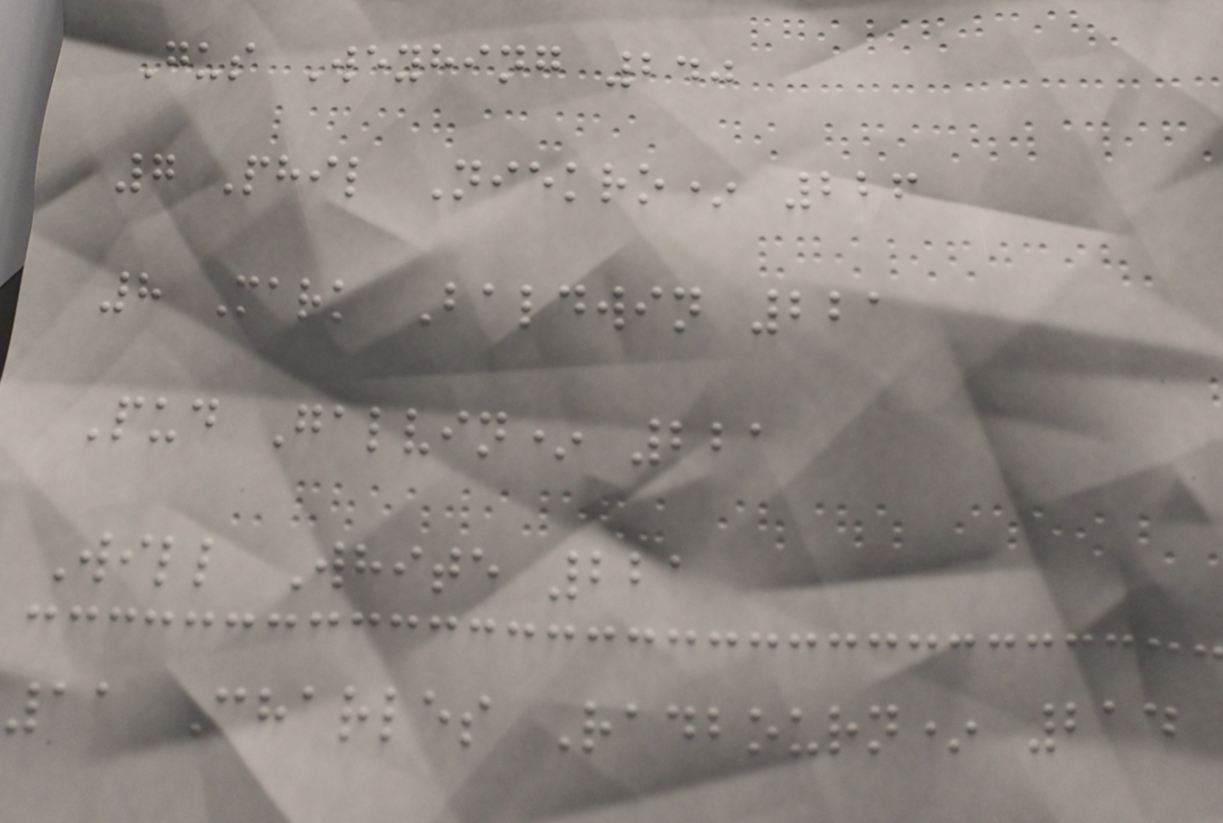Gus Weyhing 240
7 Phil Niekro* 226
8 Mark Baldwin 221
Pud Galvin* 221
Will White 221
11 Charles Radbourn* 214
